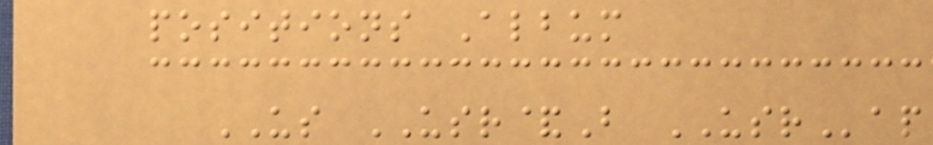positions Album
US USR&B USRap
